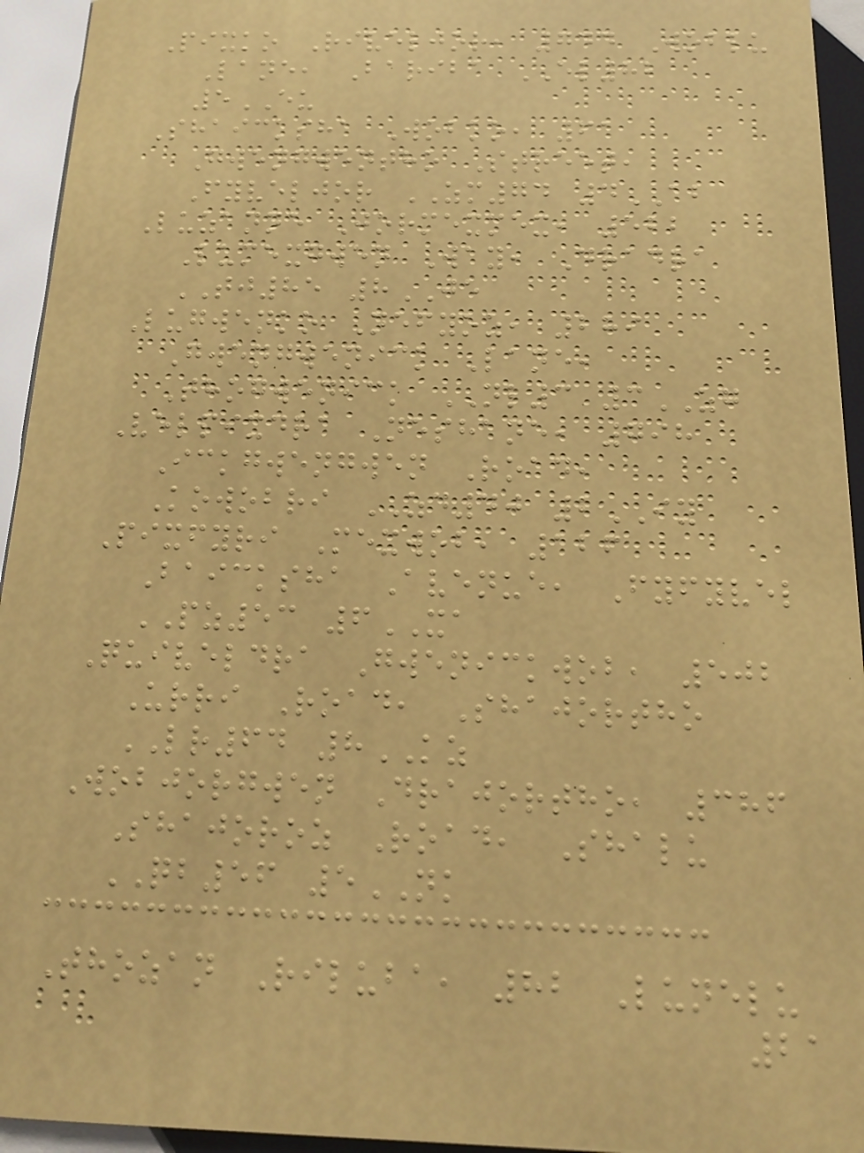Pixko Riveljor, 744 Woblu
Lane, Bariba EL82
5EU
Shaicksha Wobko, 61
Gwengwentho Street,
Fyveljor ZM74 4AB
Luzanne Jormexmex, 522
Lumexgwen Way, Dradra
TJ85 8JE
Lugwenko Nefyoz, 289
Gwengwenick Lane,
Thogwenick NL3 3ZG
Velpixdra Neshane, 798
Ickgwengwen Road,
Kowobri ZD40 2IY
Pixfyri Mexwob, 126
Baicksha Avenue, Fyfyvel
PZ53 6XA
Quiveldra Gwenickwob, 502
Urri Road, Shajortho
LR64 8KZ
Wobjorgwen Drajortho, 386
Shajoroz Road, Shalu
QB56 5NK
Thozan Riluba, 82 Lunelu
21
